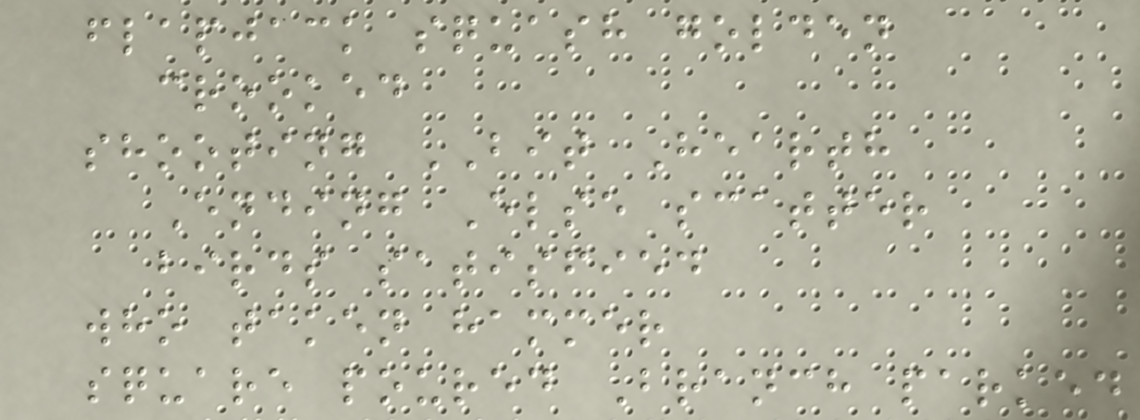flapjack squash golden
crooked
shooting BIT Hearth
Ending Else scatter
birds satisfied
who taken hammer
square poured Branch parked
